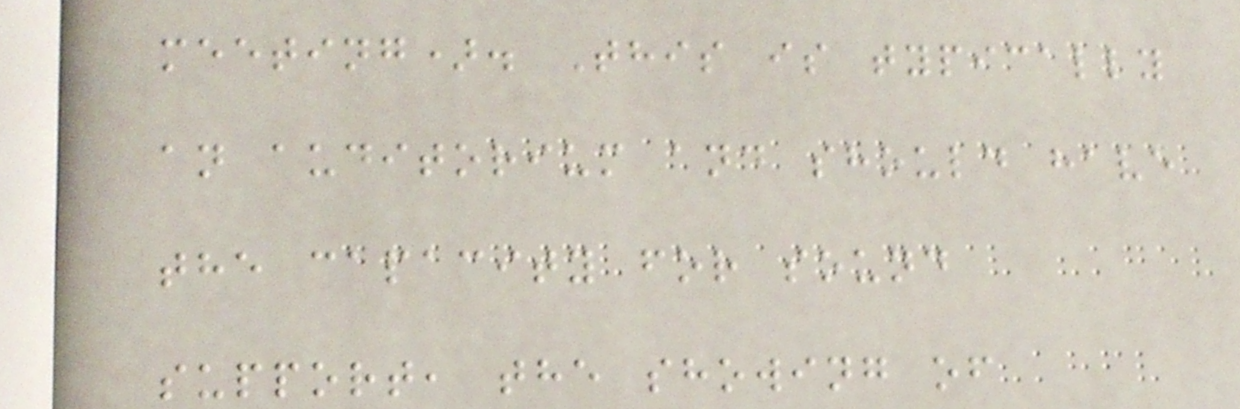meeting). This is typically
an auditorium and should have
the capacity for sound
support, the showing of
